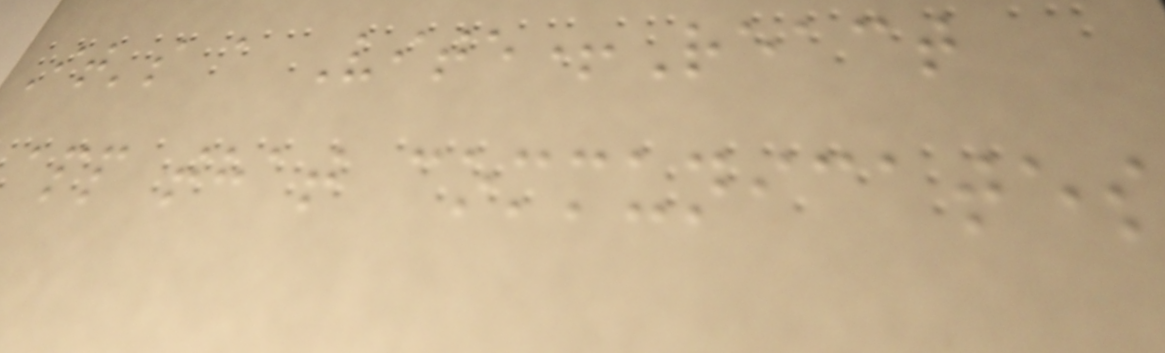It's a Vite+React
app that communicates
